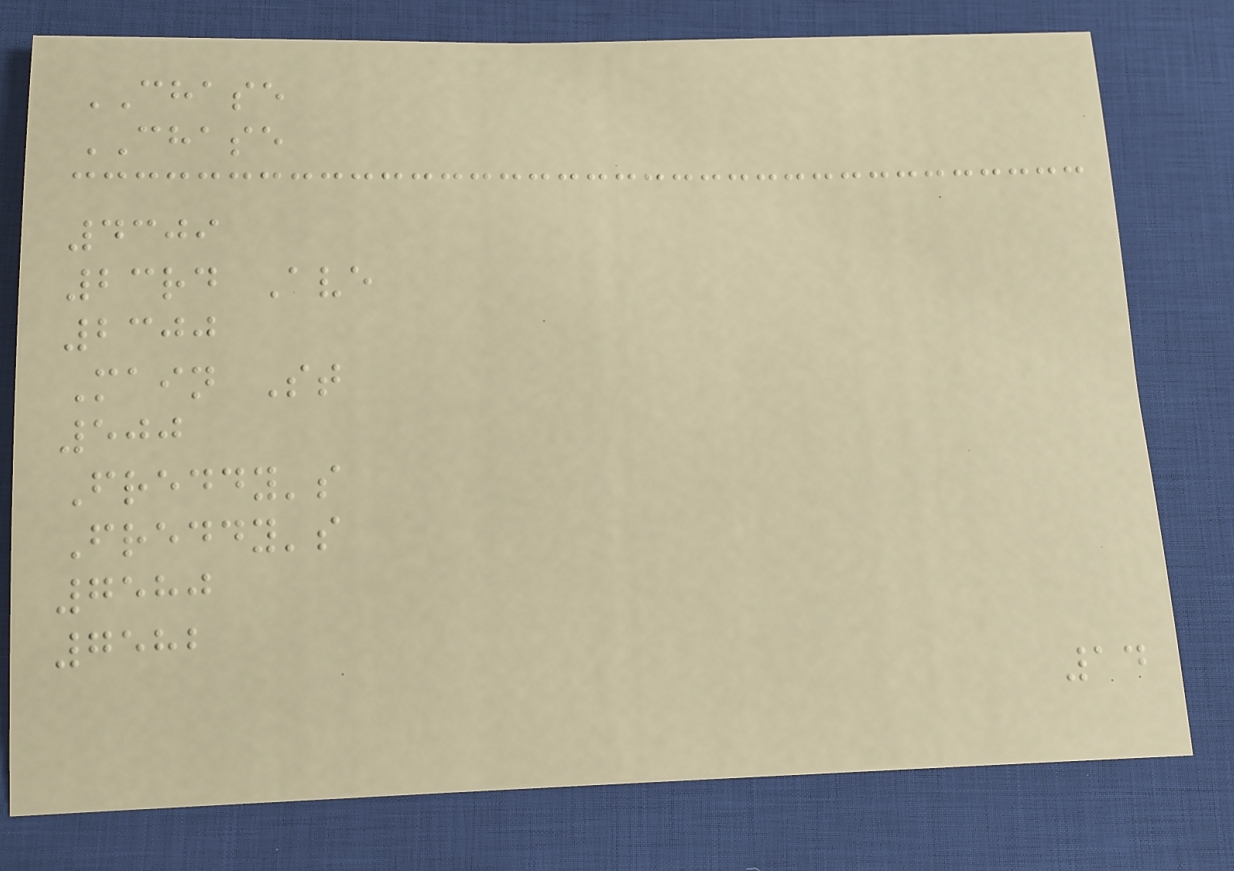CHASE
CHASE
4309
23rd Ave
2300
Main St
500
Freddy's
Freddy's
7580
7582
14
